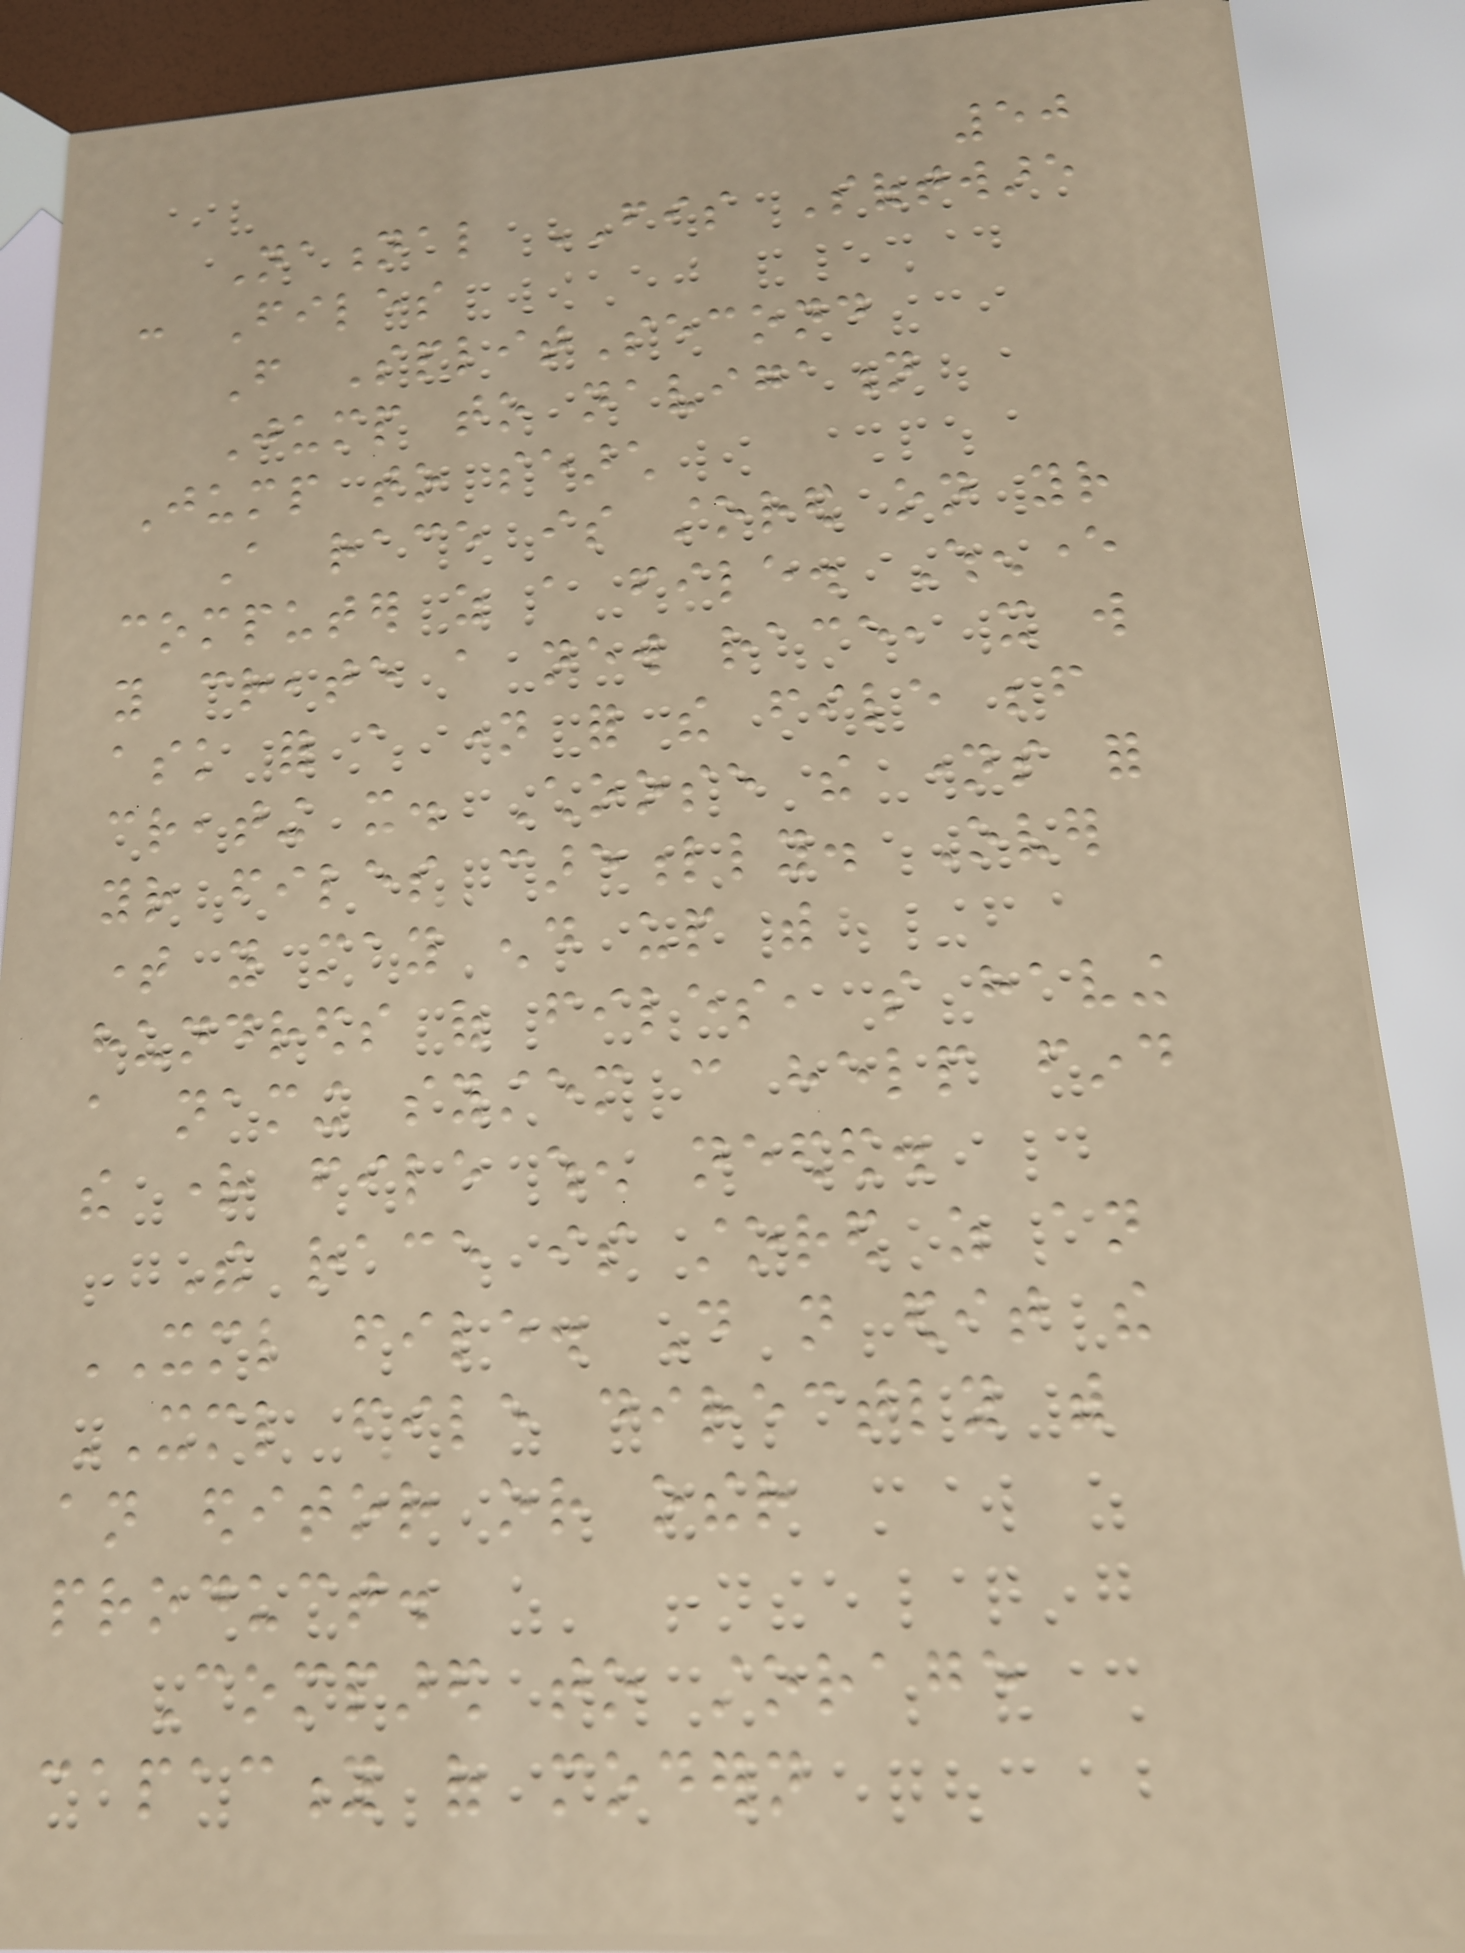50
National FIS Software
: Files
From SplitSecond
Jump to navigation
Jump to search
A race is stored on your
computer as a file. Whenever
you create a new race, it will
ask for a name for the file before
creating it. Choose the names for
your files carefully. Over
time you may end up with
hundreds of files, so having
a naming system can help find
the right file when needed.
The race is stored as an
XML file. Do not edit the
XML file directly with
an editor or other
product.
Compared to storage
capacity of modern
